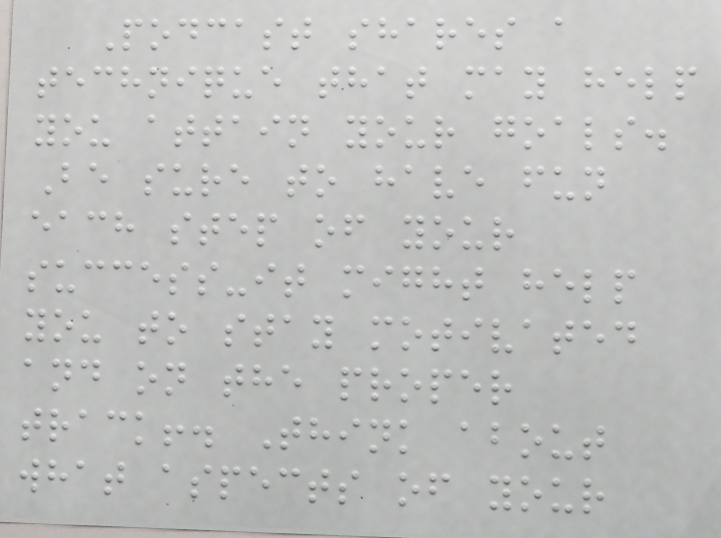Podcast shares a
technique that may help
you attain your goals.
Be sure to have fun
each step of your
success-it might help
you to stay motivated
and on the proper
track!. Think about
what aspects of your
